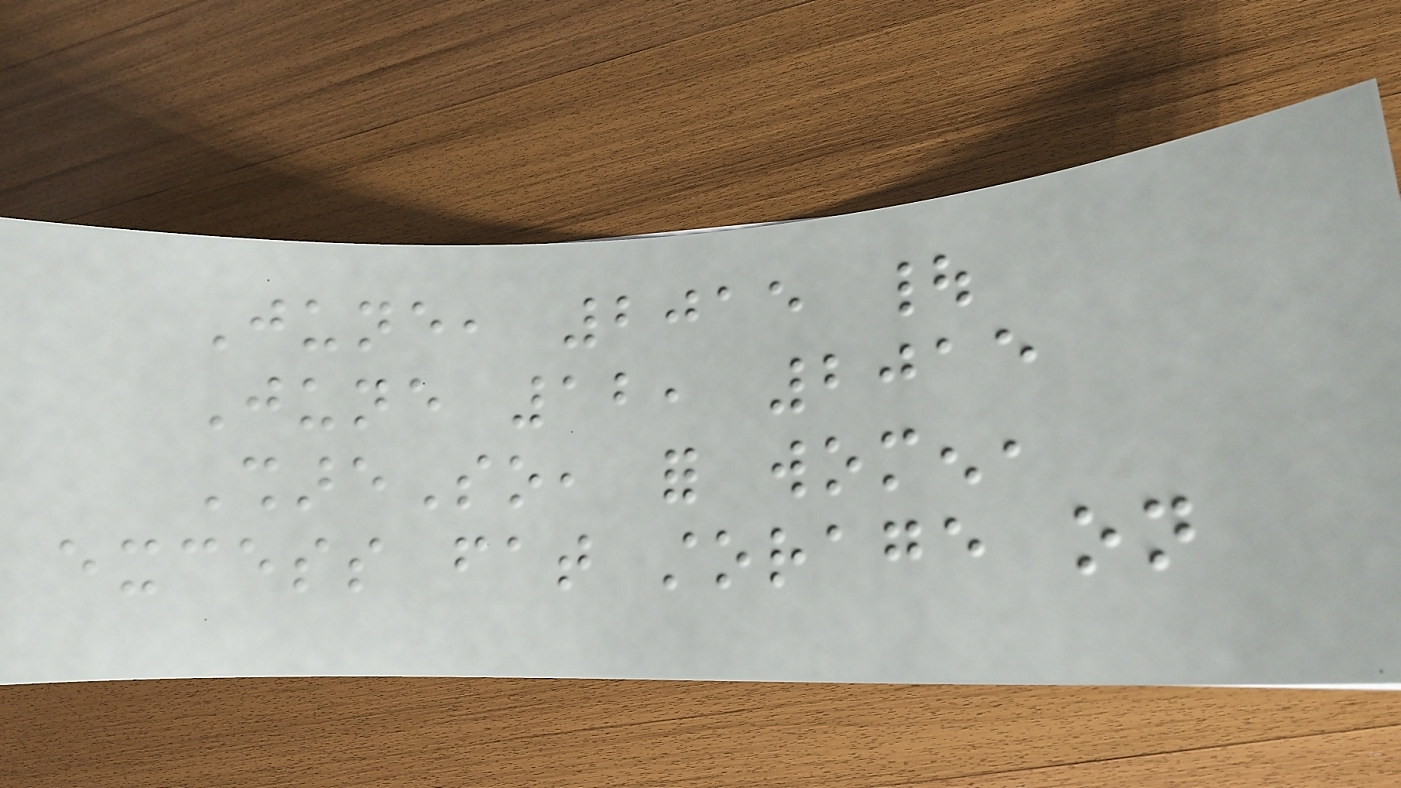June, 2015 |
June 12, 2015
ShareSo, for women,
excess fat storage on
